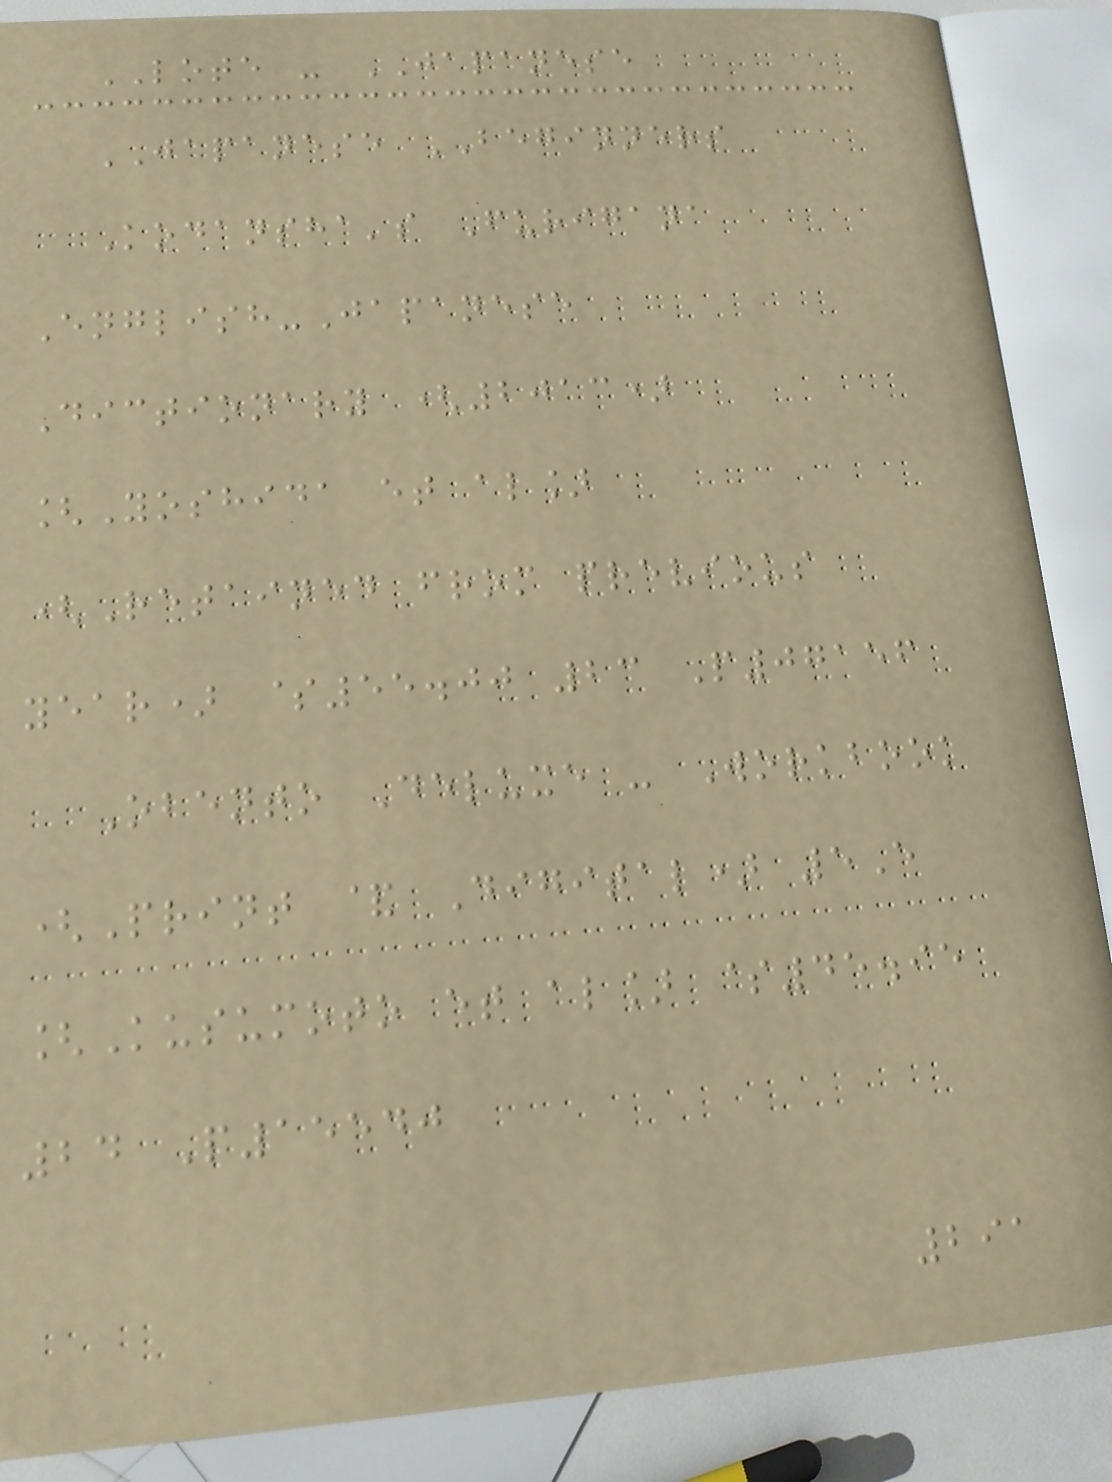LOTE - JAPANESE
JAPANESE BEGINNERS
Kodansha's Furigana
English-Japanese
Dictionary (2013)
[Yoshida et al]
(Retained from previous
year) $55.00 23 P07156
Obento Deluxe - Workbook
(Print & Digital) 5E
[Kusumoto et al] $45.95
24 P15540
291
